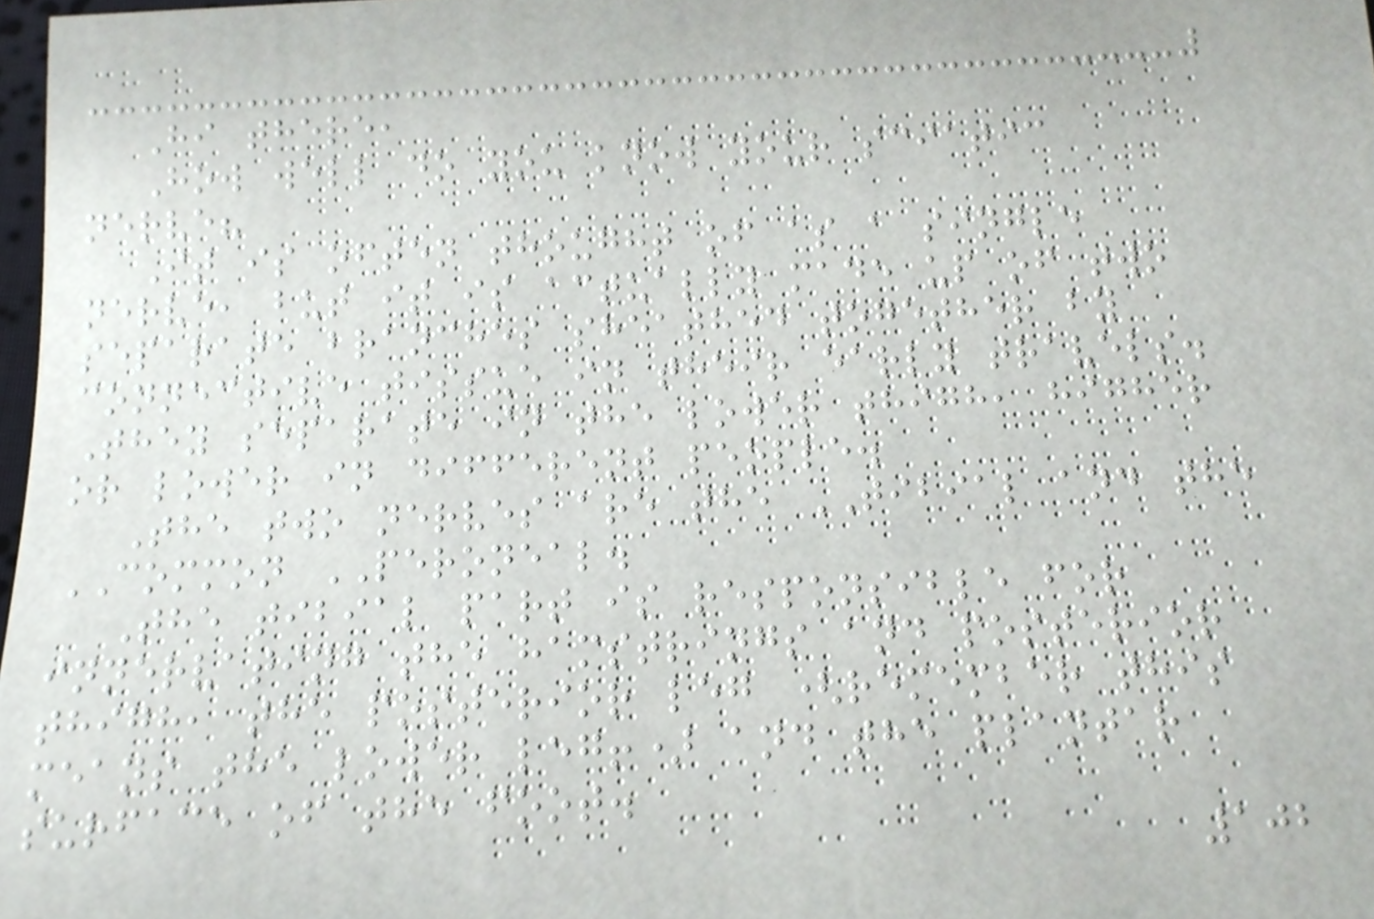Hi there,
How well do you know your sciatic
nerve?
It is often thought of as a single
nerve, but it is actually made up of two
separate branches sheathed together by
connective tissue in their early travels.
They separate in the lower thigh, higher
or lower in different people.
The two nerves are the TIBIAL and the
COMMON PERONEAL.
The tibial part is responsible for
innervating the hamstrings and posterior
thigh, the posterior leg (remember this
means the lower leg!) and the plantar
surface of the foot.
102
